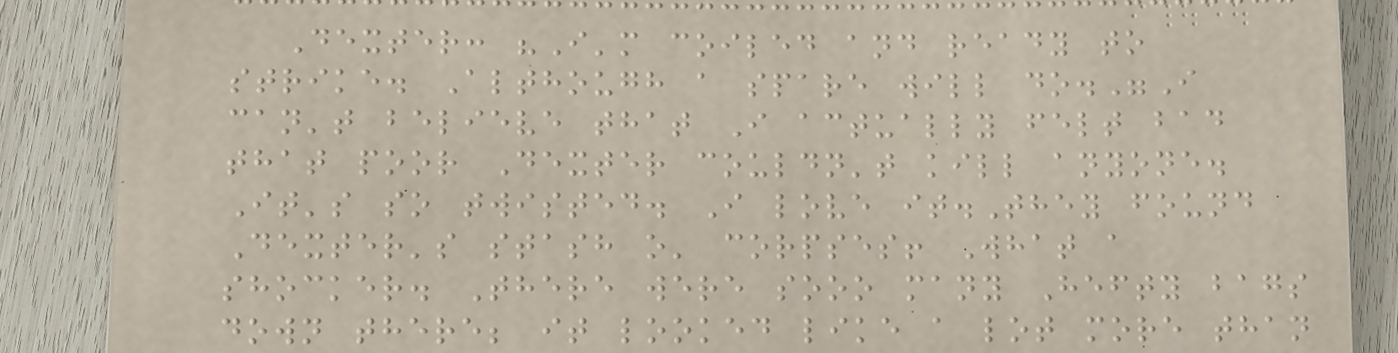Dexter: "I'm coiled and ready to
strike. Although a spare will do."I
can't believe that I actually felt bad
that poor Dexter couldn't kill anyone.
It's so twisted. I love it.They found
Dexter's stash o' corpses! What a
shocker. There were sooo many Hefty bags
down there; it looked like a lot more than
